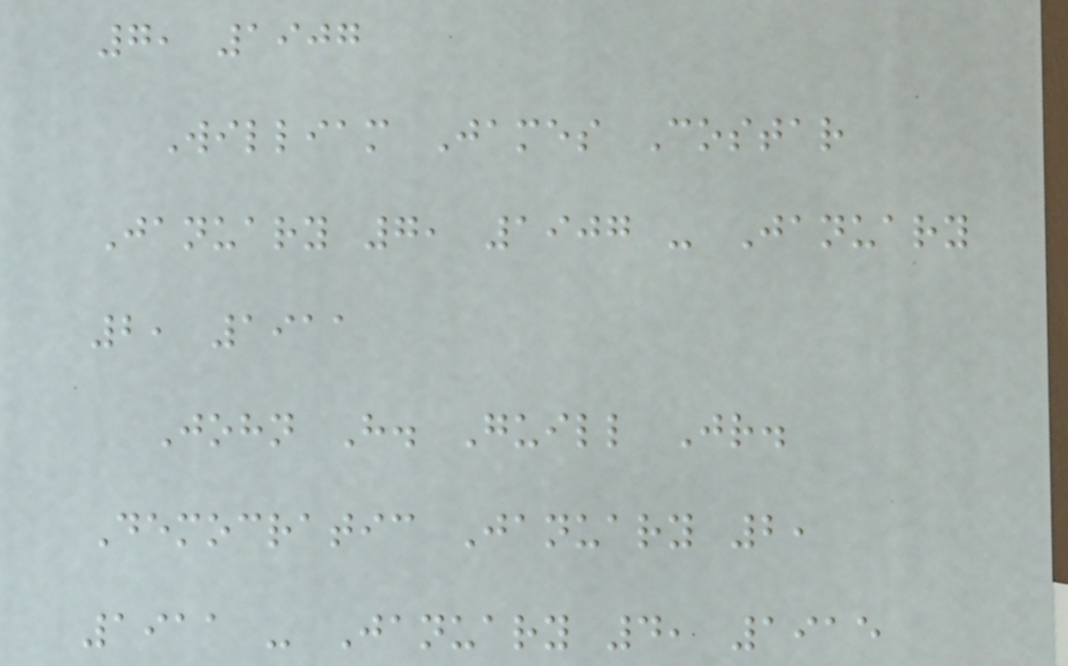7, 1907
William James Costar
January 7, 1907 - January
2, 1911
John H. Guill Jr.
Democratic January 2,
1911 - January 4, 1915
